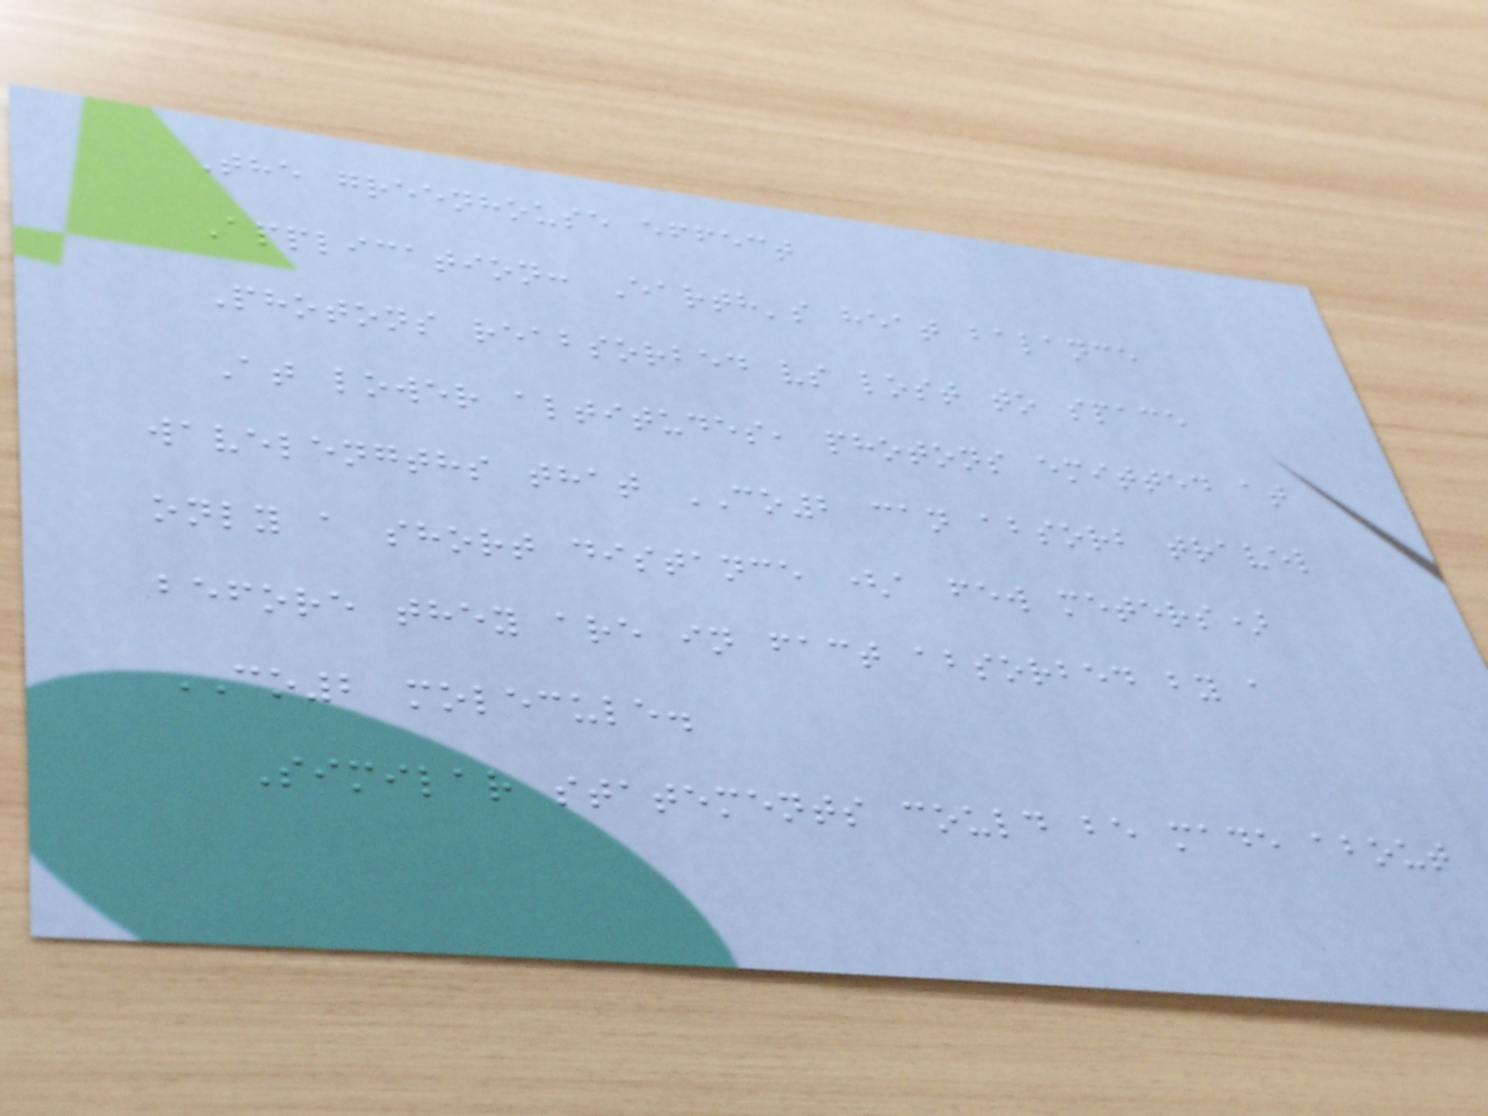The greenhouse effect
Application: Earth's heat balance
Photons reabsorbed vs lost to space
At lower altitudes, photons emitted at
wavelengths that CO2 can absorb travel
only a short distance (a few meters)
before they are in fact absorbed by a
CO2 molecule.
Similar statements could be made about
